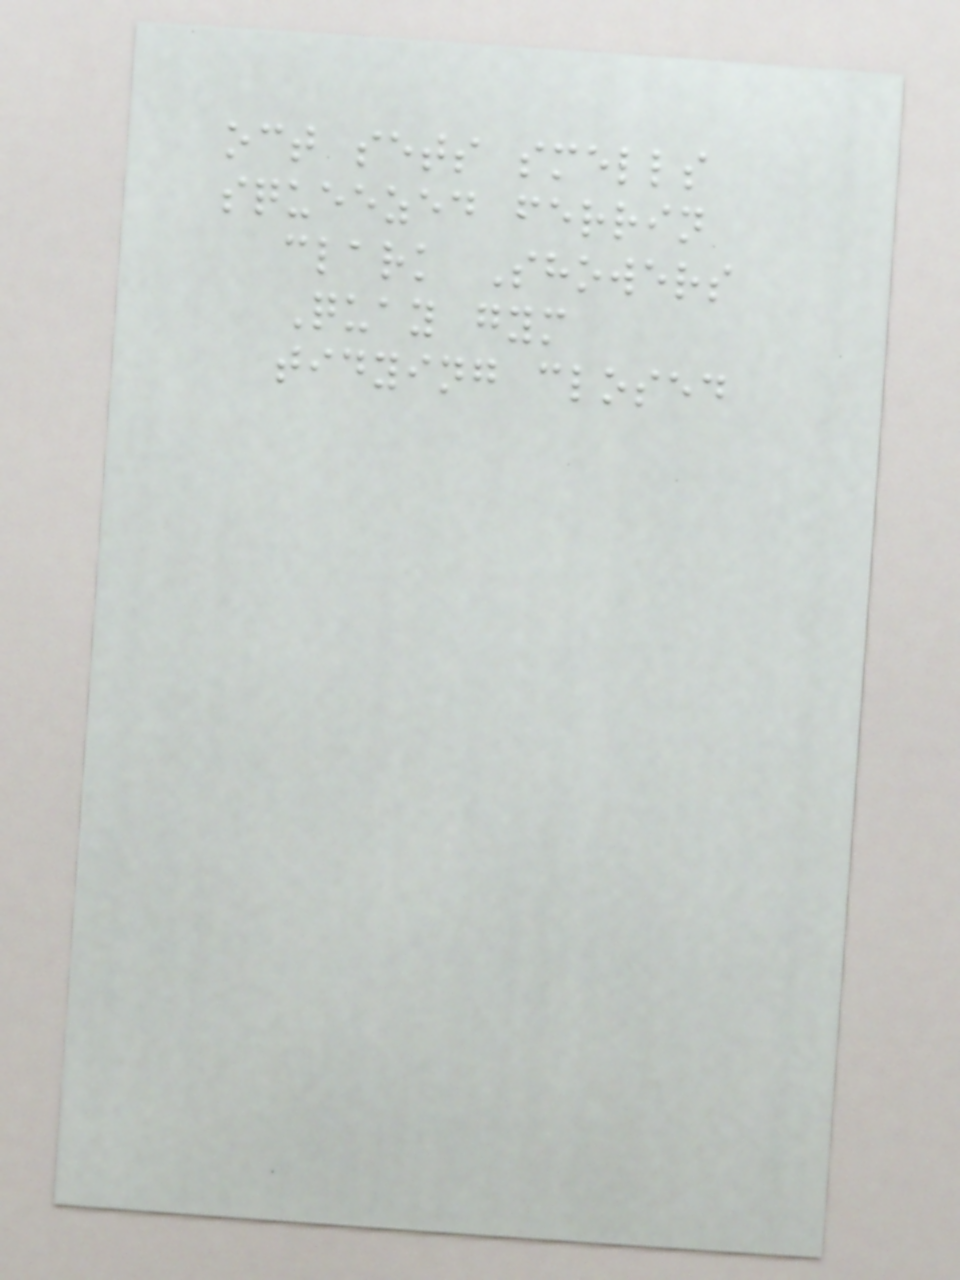oct sets smells
squeezed ferrin
clark Showers
Quay gym
tidying closed
